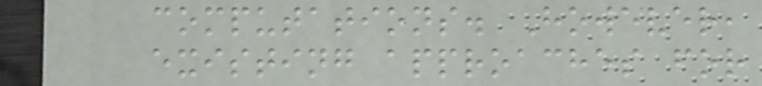computations. However,
existing approaches for
